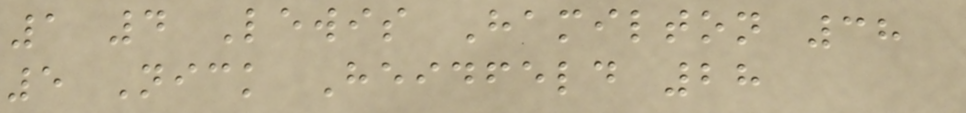1 4 Lewis Hamilton 38
5 Nick Heidfeld 28
